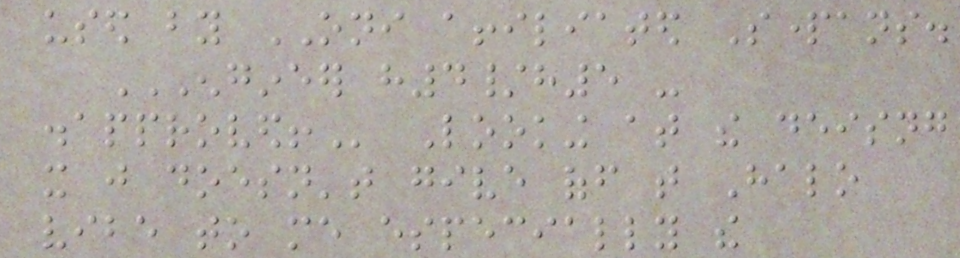used by ONI affiliated Spartans.
ENGINEER H4/H5 -
DISAPPROVED! Looking at the deisng
it just doesn't give off that Halo
vibe to me especially the
